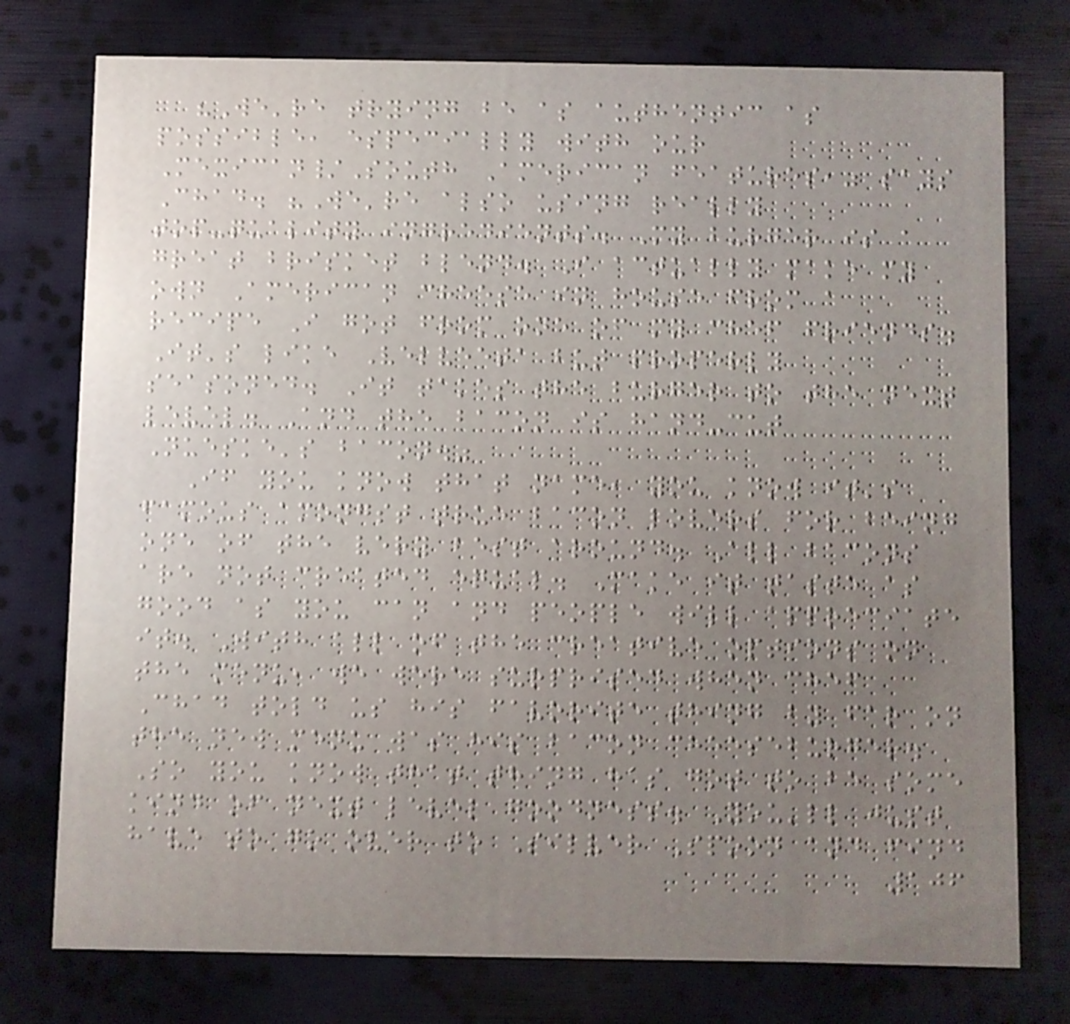"We're trying be as authentic as
possible, especially with our
Mexican/South American features," says
Chad. "We're also using really
top-quality ingredients. My burger is a
great brisket blend. I actually make my
own American cheese in house from a
recipe I got from one of my chef friends.
It's like Velveeta but properly
seasoned. It takes the burger to the next
level. And the bacon is hand-cut
Nueske's bacon."
If you know that name, you know it's
famous amongst true bacon lovers for being
one of the very best around. All bacons
are not created equal. Make it taste as
good as you can and people will appreciate
it. With all of the creative options on
the menu, we were surprised when chef
Chad told us his favorite thing by far on
the new menu was his bacon cheeseburger.
So you know that thing has got to be some
kind of next level goodness. You'll just
have to go over to Silver Spoon and find
106
